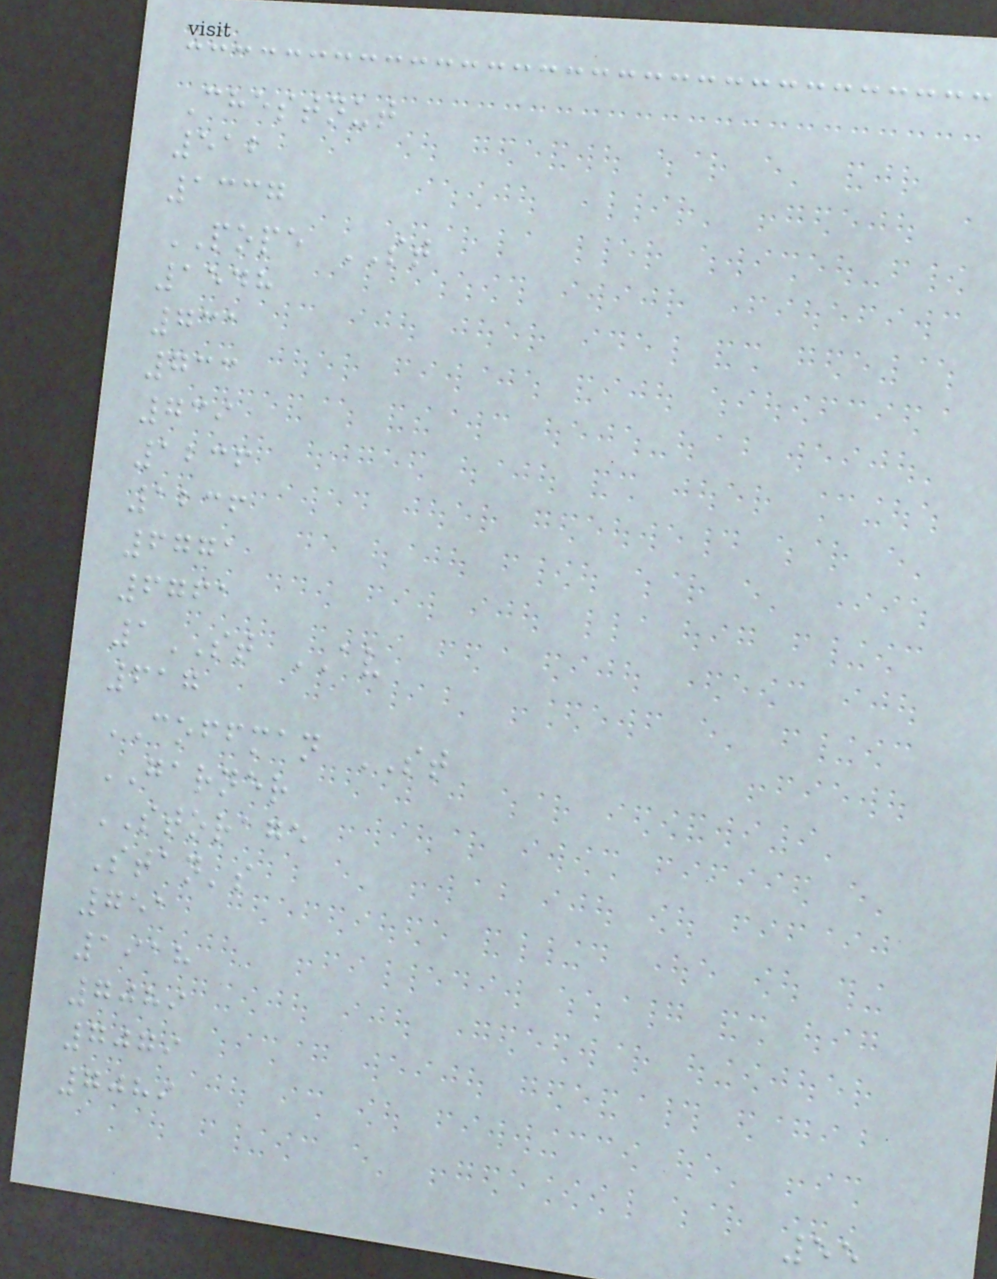Chestnut
512
1337
POPE ST
1548
731
733
739
1236
1236
6771
6761
1ST AV
617
COFFMAN ST
GARNER
STORAGE
Stan's
751
1918
7089
7079
7089
55
